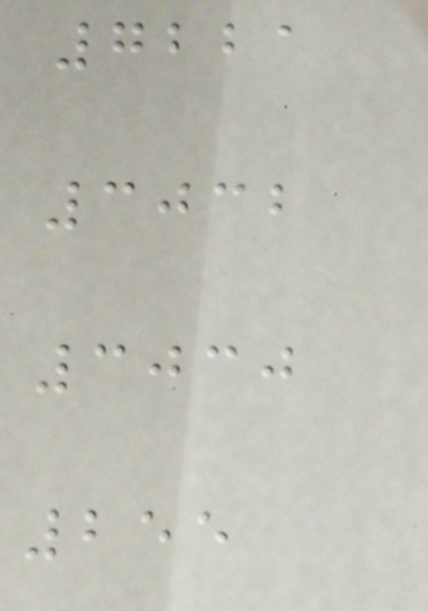7221
3032
3030
255
